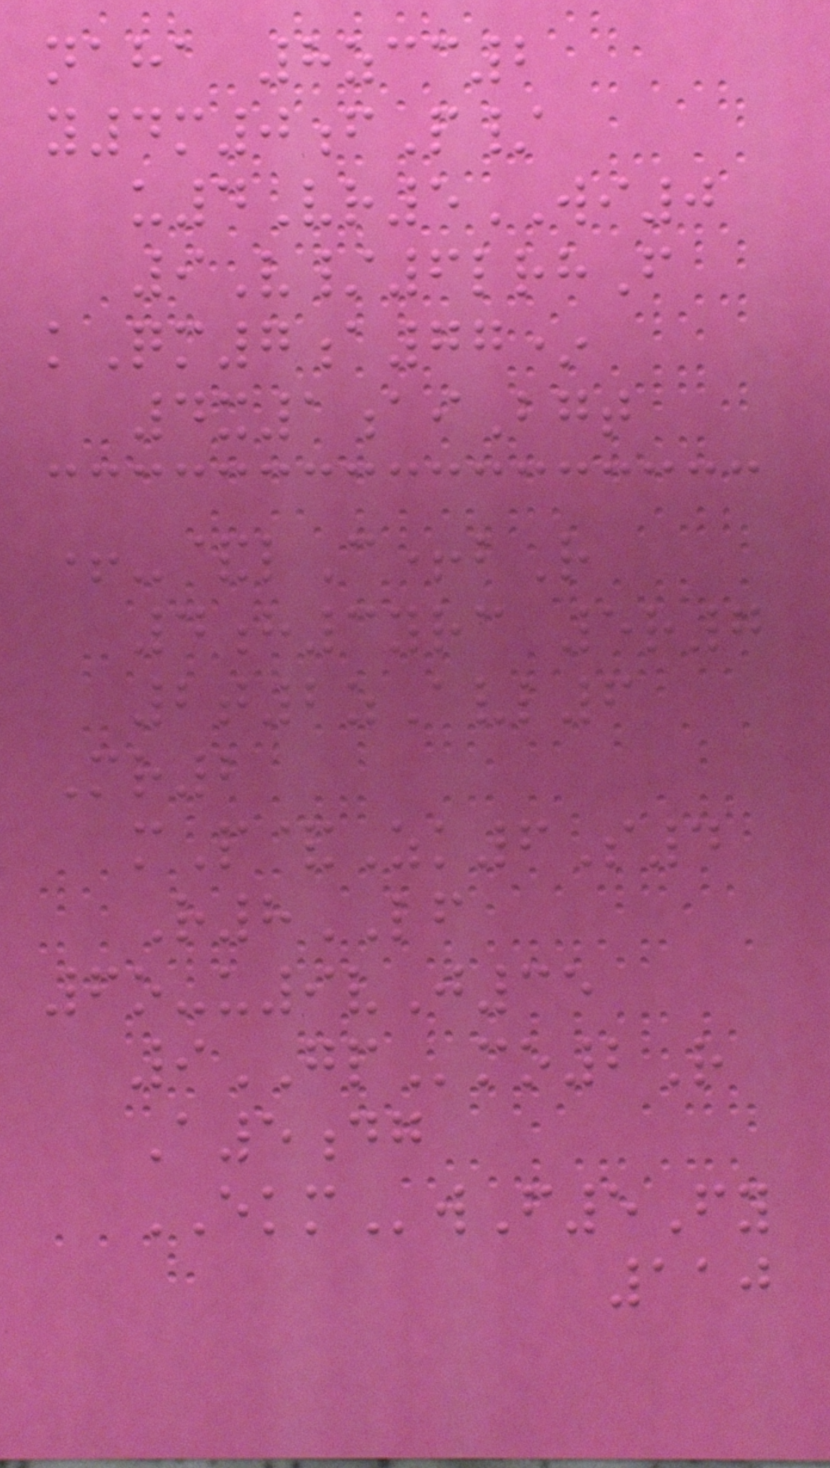naha 8zcc2
y4m0fP/
u4Vr5WI0
9V/6lrhF
kQm7a77*
4x1aiBgt
+-&lC+bR
4h3yrc 5r7
2t2zAvl6
Mr2
mP&Zk6S4
R8LF
6o-u9vJ35
9GPmo2R
A5dg
EKMwF5Fy
110
